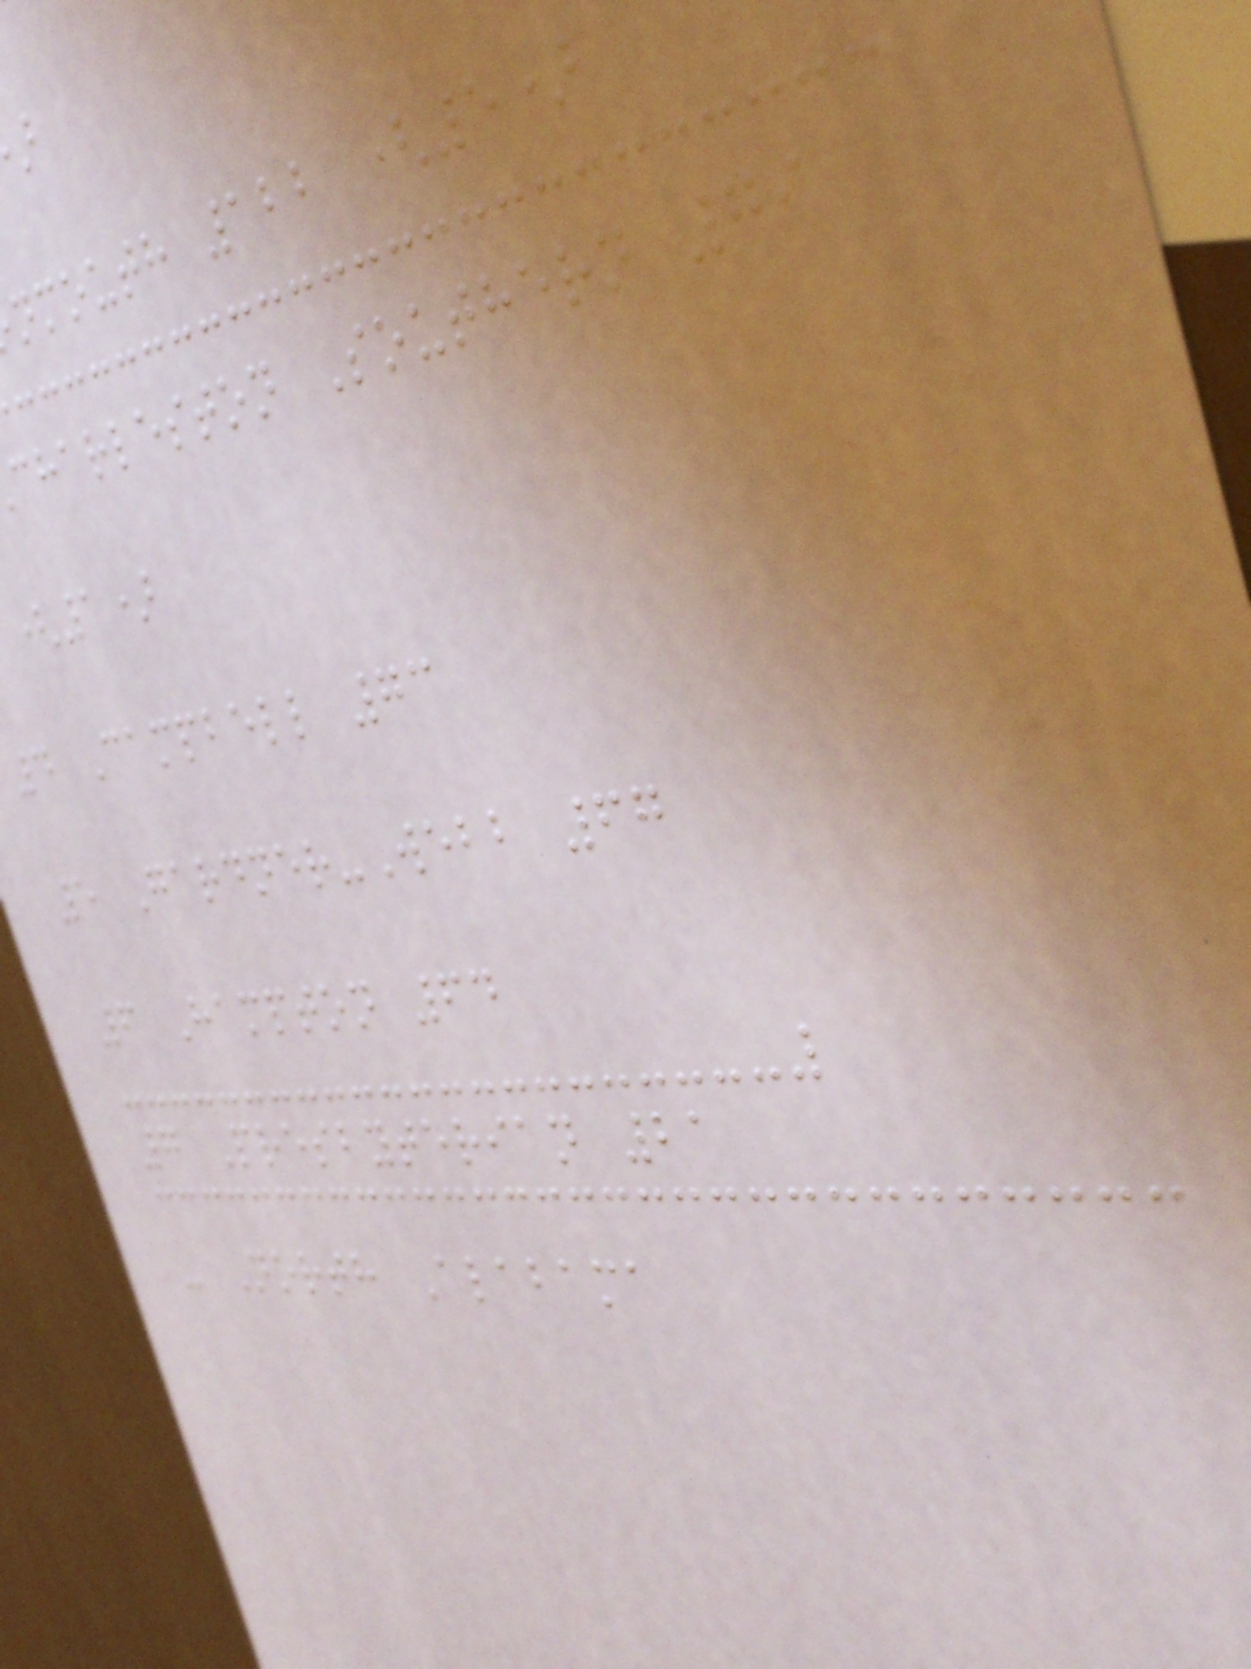nmouth 122 (5)
charleston Southern 79
(1)
4 Campbell 73
5 Gardner-Webb 67
6 Hampton 64
7 Presbyterian 21
- North Alabama
